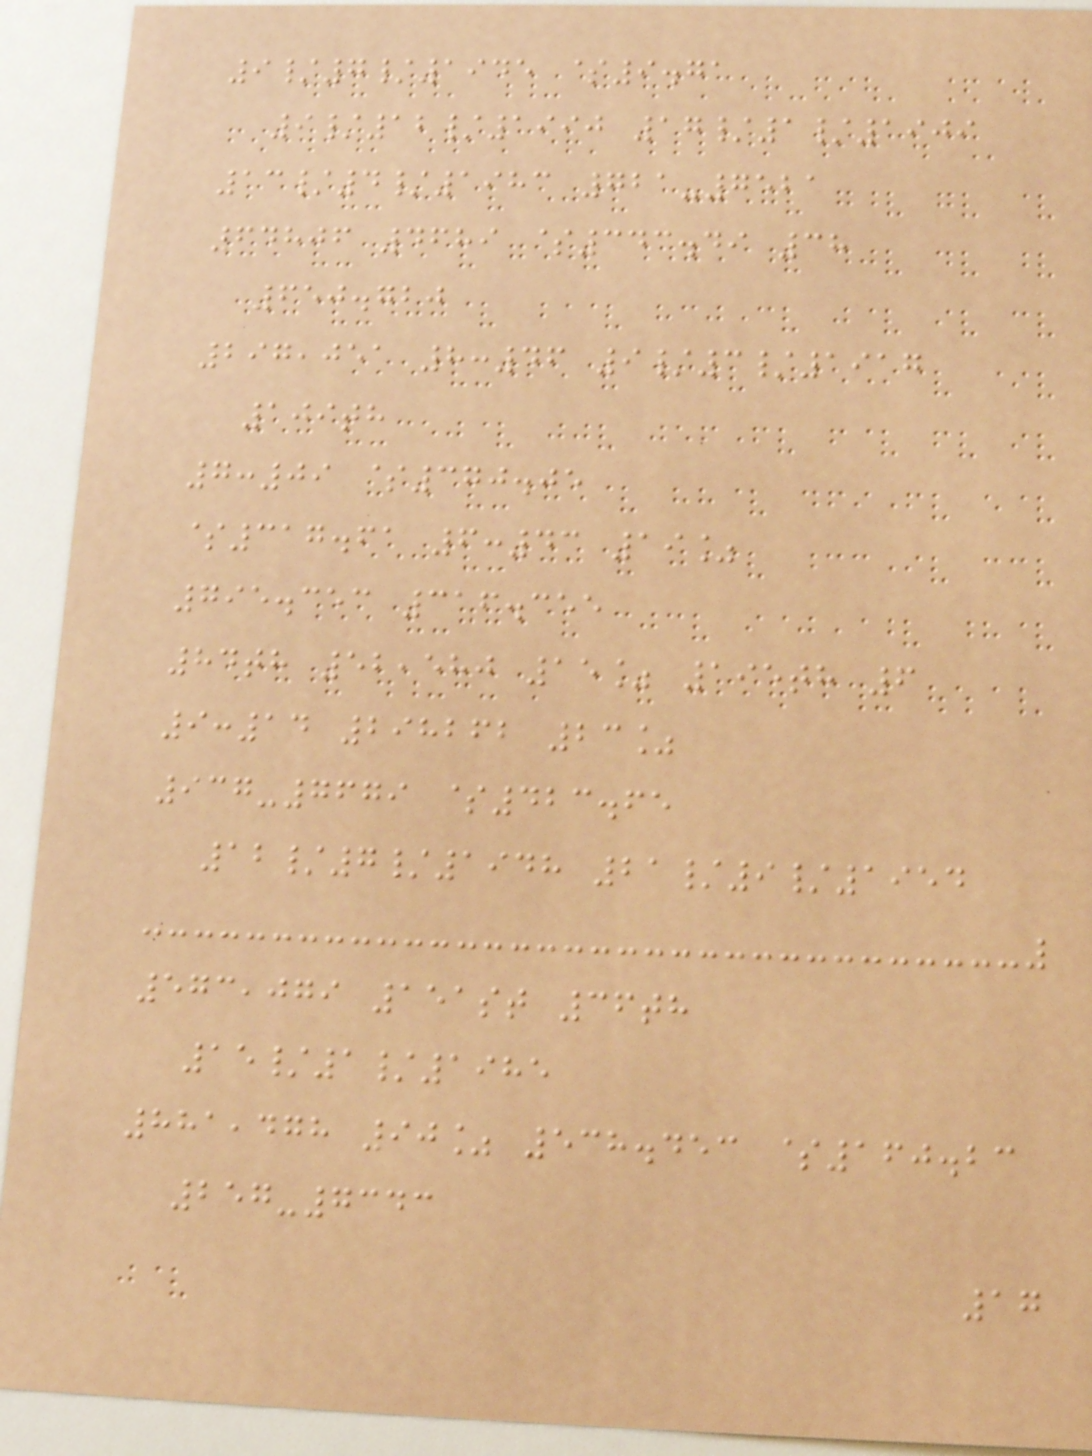9/7/1945 $9.71
9/12/1990 17/1/1909
13/4/1983 721-7521
64806 4689 $343.49 38
650.720
297,051 8:46 9/3/1917
109th
7:09 $370.05
$317.61 6:43 19%
795.353 316.355
84th 52,580 15% 195th 6
9:14 298262 23%
937-7679 $423.65
12/7/1948 21/9/1954
573,079 151st 36th
15/1/1985
881,478 90% 538.453 $160.23
257-7343
17
